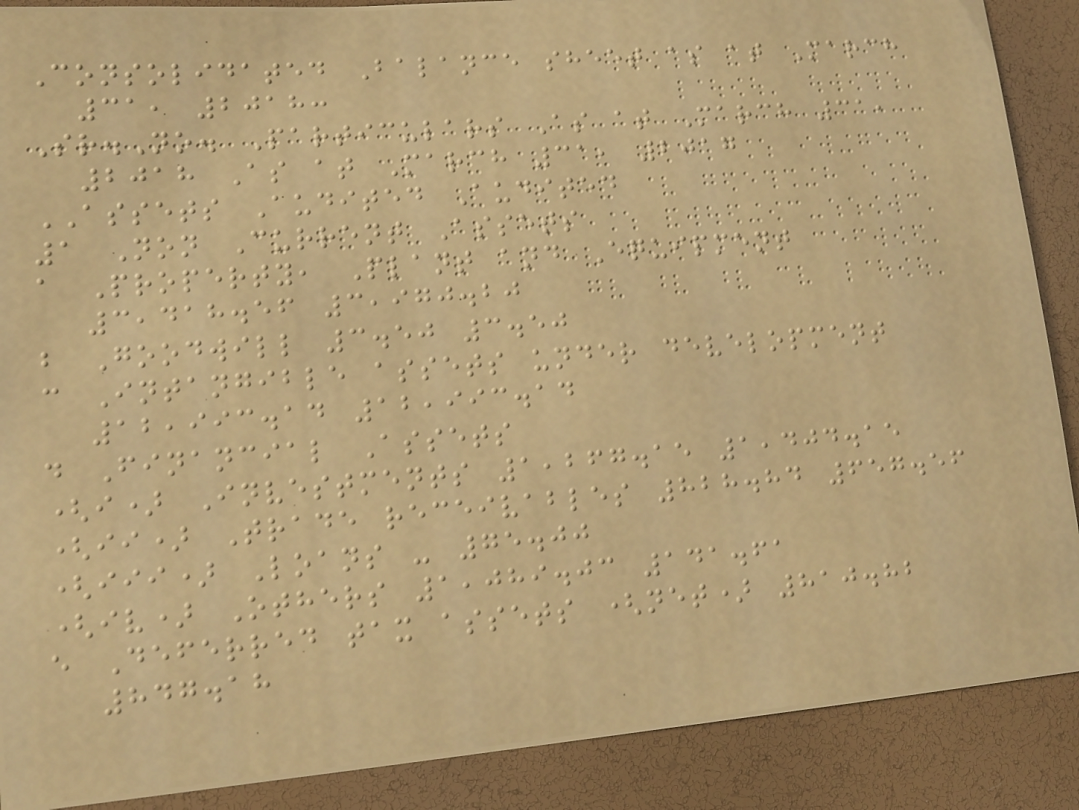Consolidated Balance sheet as at March
31, 2018:
Sr.No. Particulars As at March 31,
2018 As at March 31, 2017
ASSETS Audited Audited
1 Non Current Assets
a Property, Plant and Equipment
3,418.56 3,970.20
b Goodwill 3.50 3.50
c Intangible assets under development
12,993.14 12,993.14
d Financial Assets
(i) Investments 1,267.15 1,404.15
(ii) Trade receivables 828.84 657.56
(iii) Loans - 75.00
(iv) Others 1,089.03 141.61
e Deferred tax assets (net) 810.82
847.18
